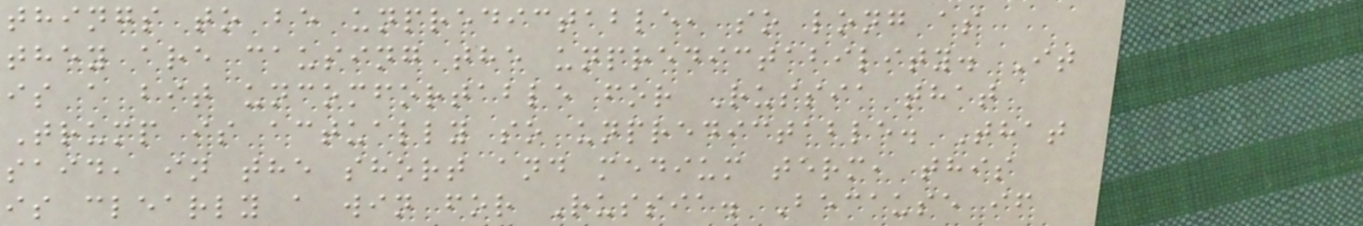things to be unpredictable, so long as
they are causing the unpredictability. It
is a bit uncomfortable for Russia that
Trump is actually so unpredictable. That
said, in the short and medium term, this
is clearly a win for Russia. Because if
